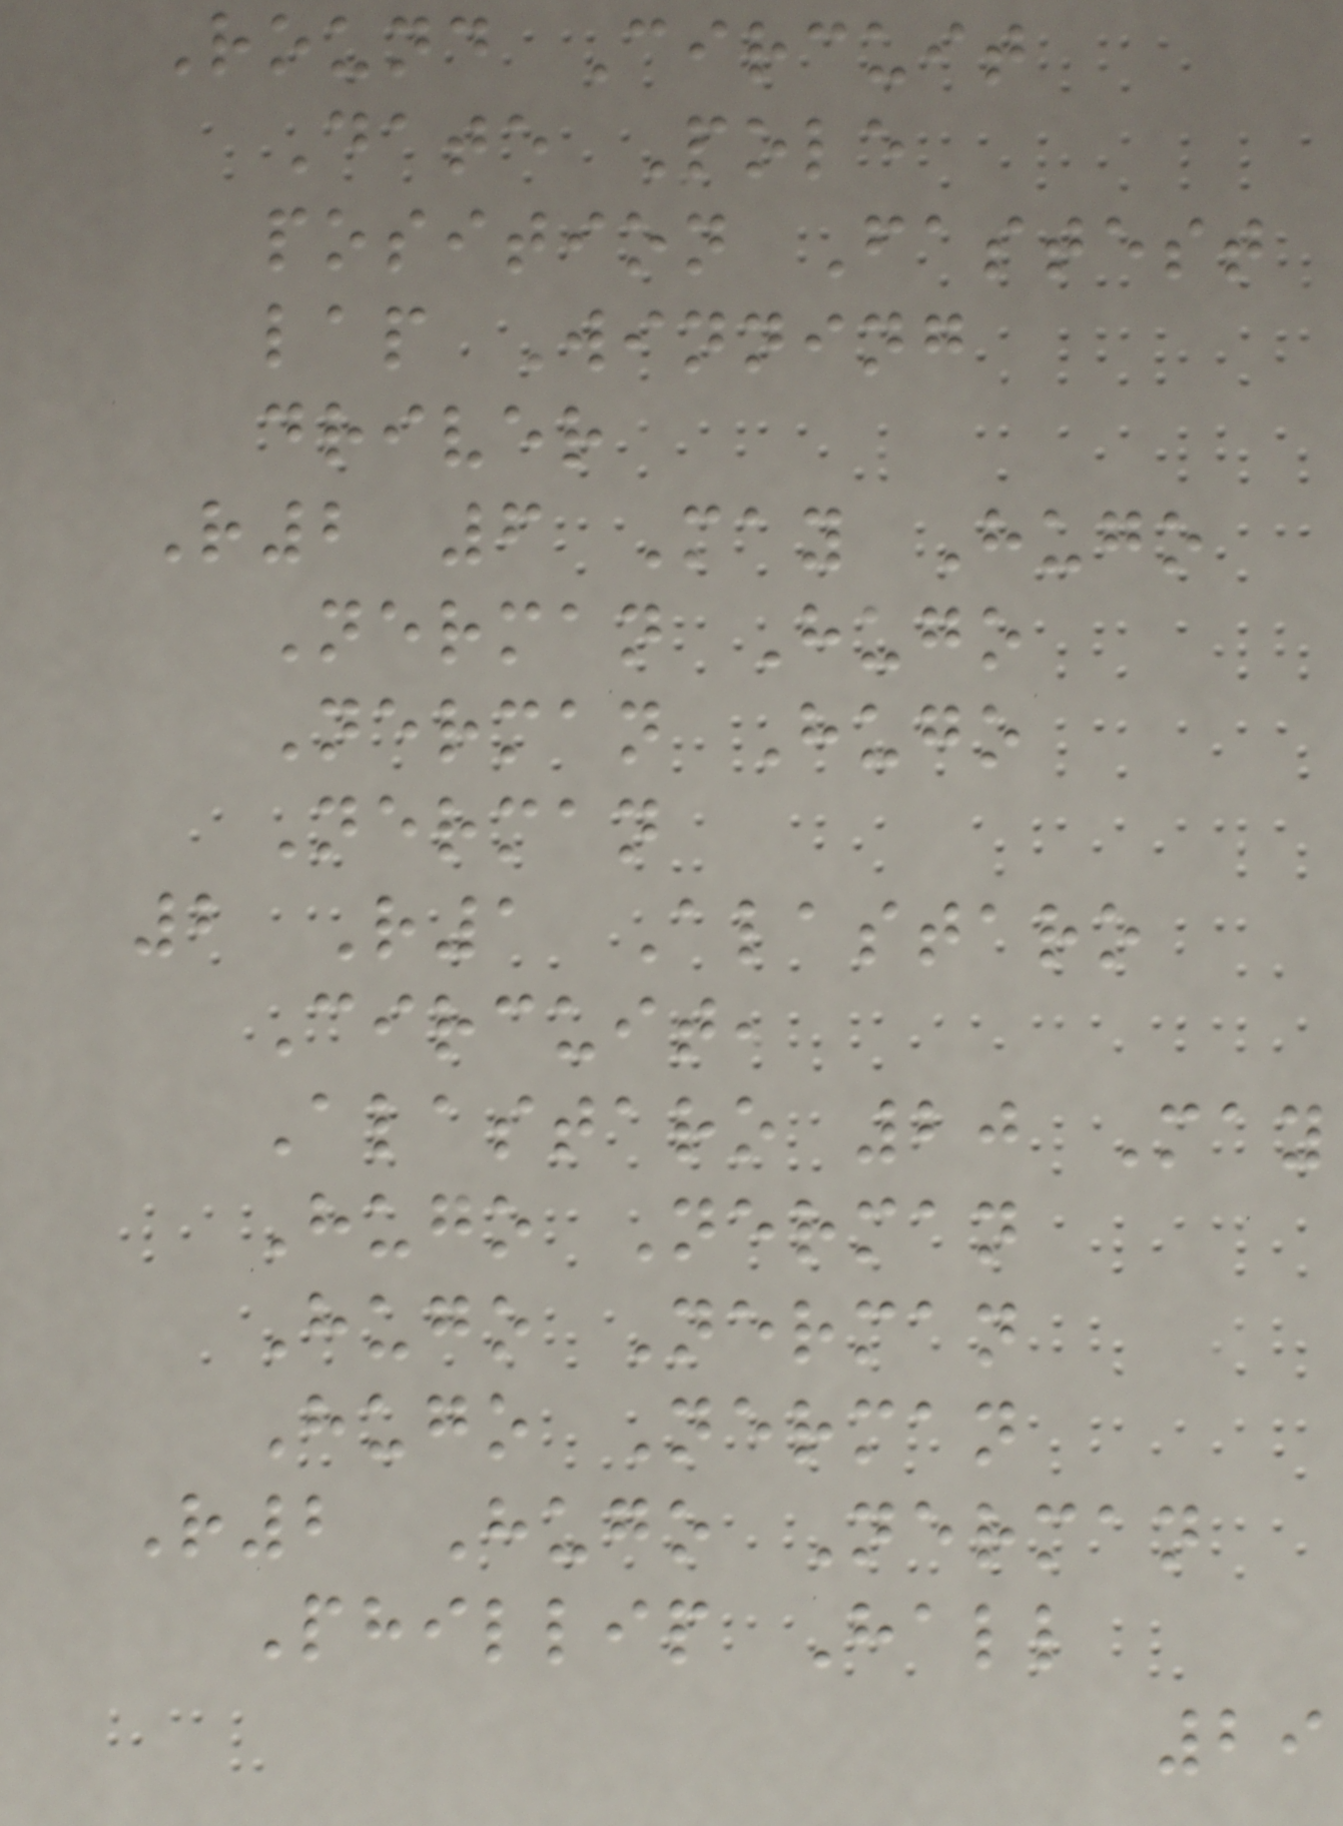Round Circuit
Date Pole
position Fastest
lap Winning
driver
R2 6 May Hugo
Nerman Hugo
Nerman Hugo
Nerman
2 R1 Alastaro
Circuit,
Alastaro 20 May
Hugo Nerman
Hugo Nerman
Hugo Nerman
R2 Hugo Nerman
Phillip Hall
29
